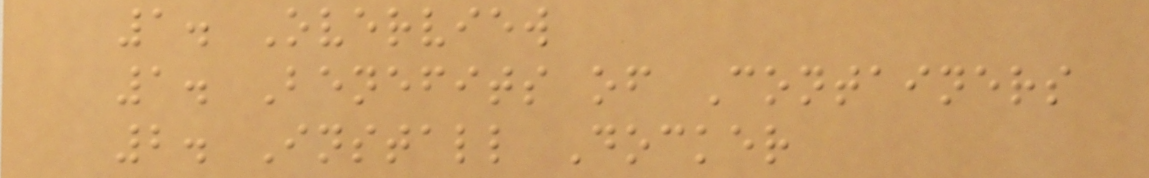1. Overview
1. Benefits of Containers
2. Install Docker
